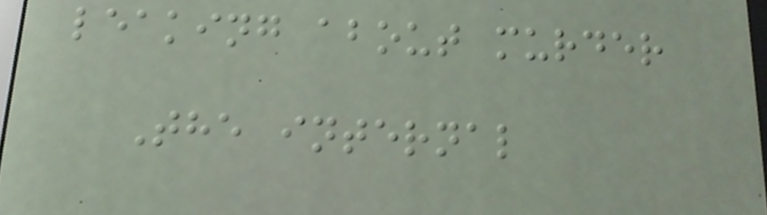leaking about murder
The internal
